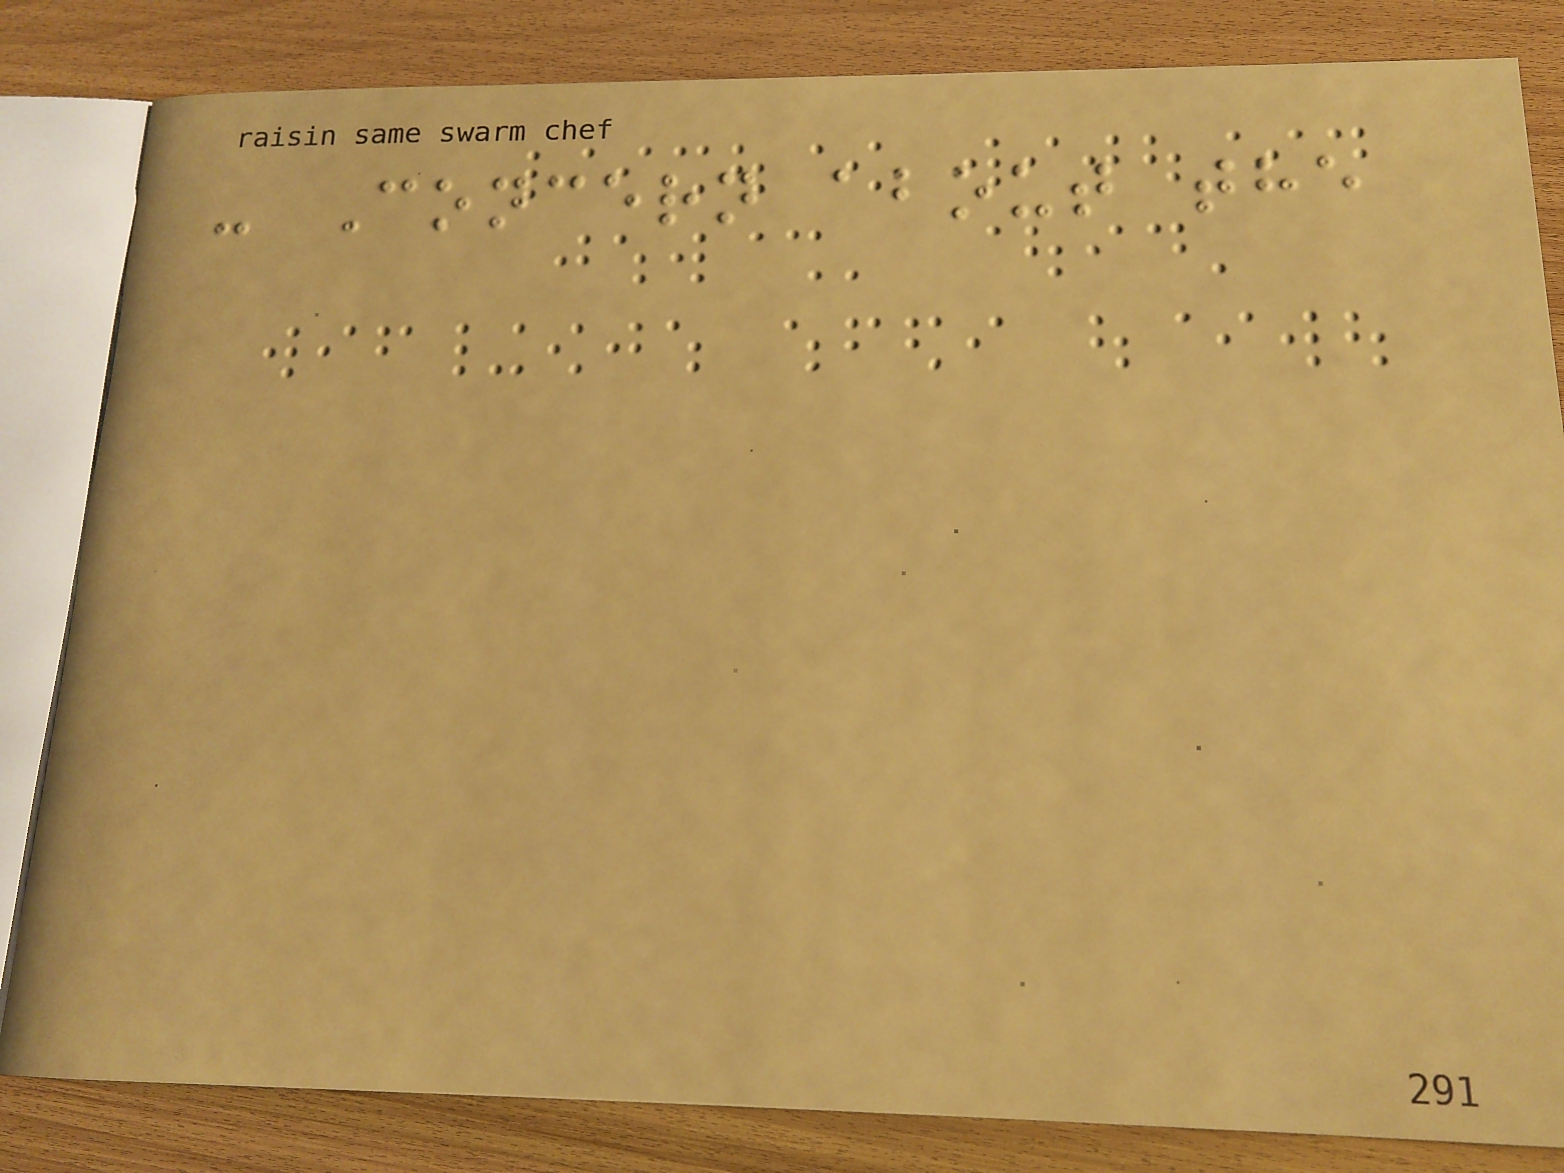- Concern about the
